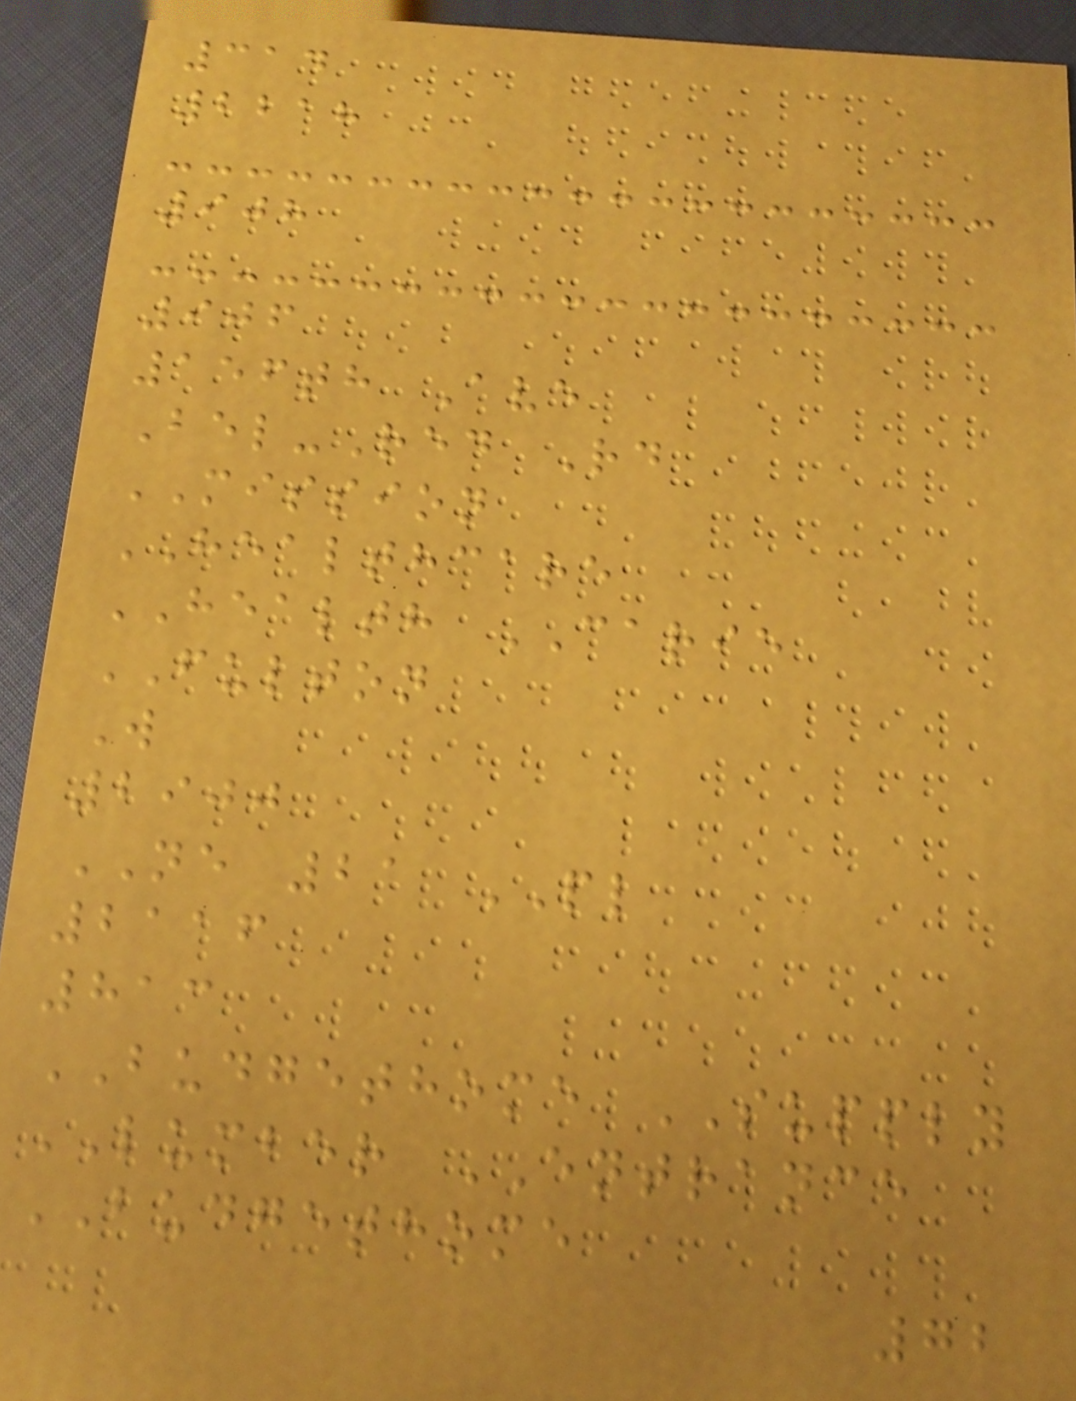314
2218
908
906
156th Ave
Bel-Red Rd
MISSION
HEALTHCARE
HEALTH CARIE
FULTON
W
2900
NE 21 PL
2116
813
BUDGETHOME SUPPLY
LUMBER ENTRANCE
BUDGETHOME
72
